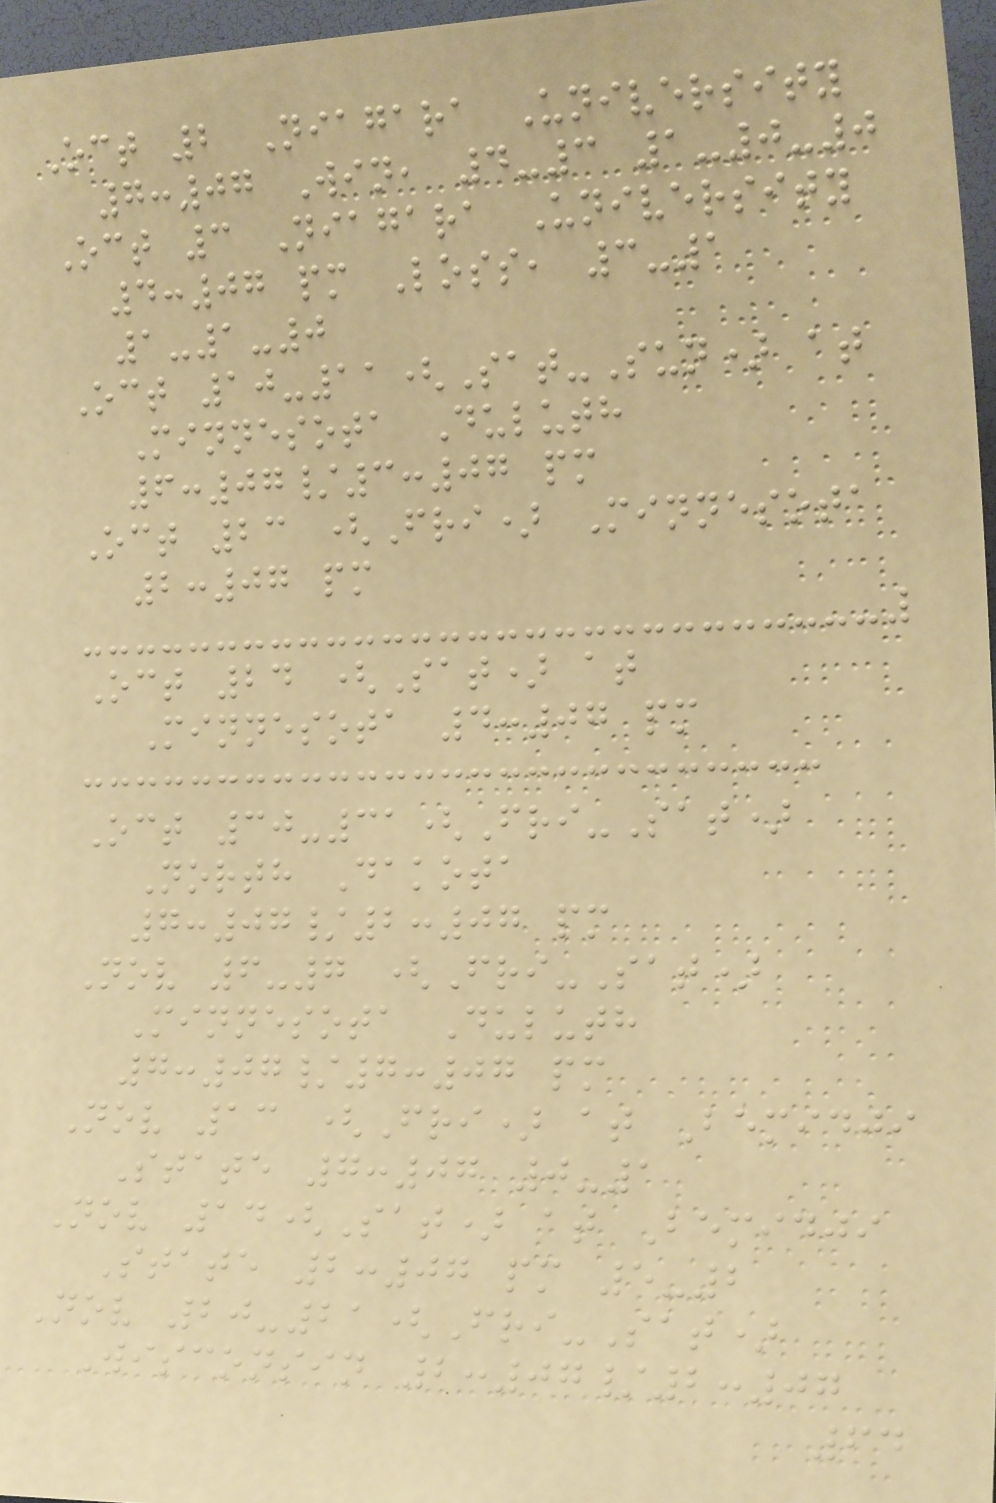Oct 2 Niagara University
7:07 Win, 4-3 1-0-0
Oct 3 Niagara University
4:07 pm Loss, 3-1
1-1-0
Oct 10-11(Sat-Sun) at
Minnesota Duluth
6:07/3:07 pm
Oct 23 (Fri) Minnesota
2:07 pm
Oct 24 (Sat) at
Minnesota 4:07 pm
Oct 30-31(Fri-Sat)
North Dakota
7:07/2:07 pm
Nov 6-7 (Fri-Sat)
Minnesota Duluth
7:07/7:07 pm
Nov 13 (Fri) at Bemidji
State 7:07 0-1
Nov 14(Sat) at Bemidji
State 2:07 pm 5-2
Nov 20-21(Fri-Sat)
Wisconsin 2:07/2:07
64
